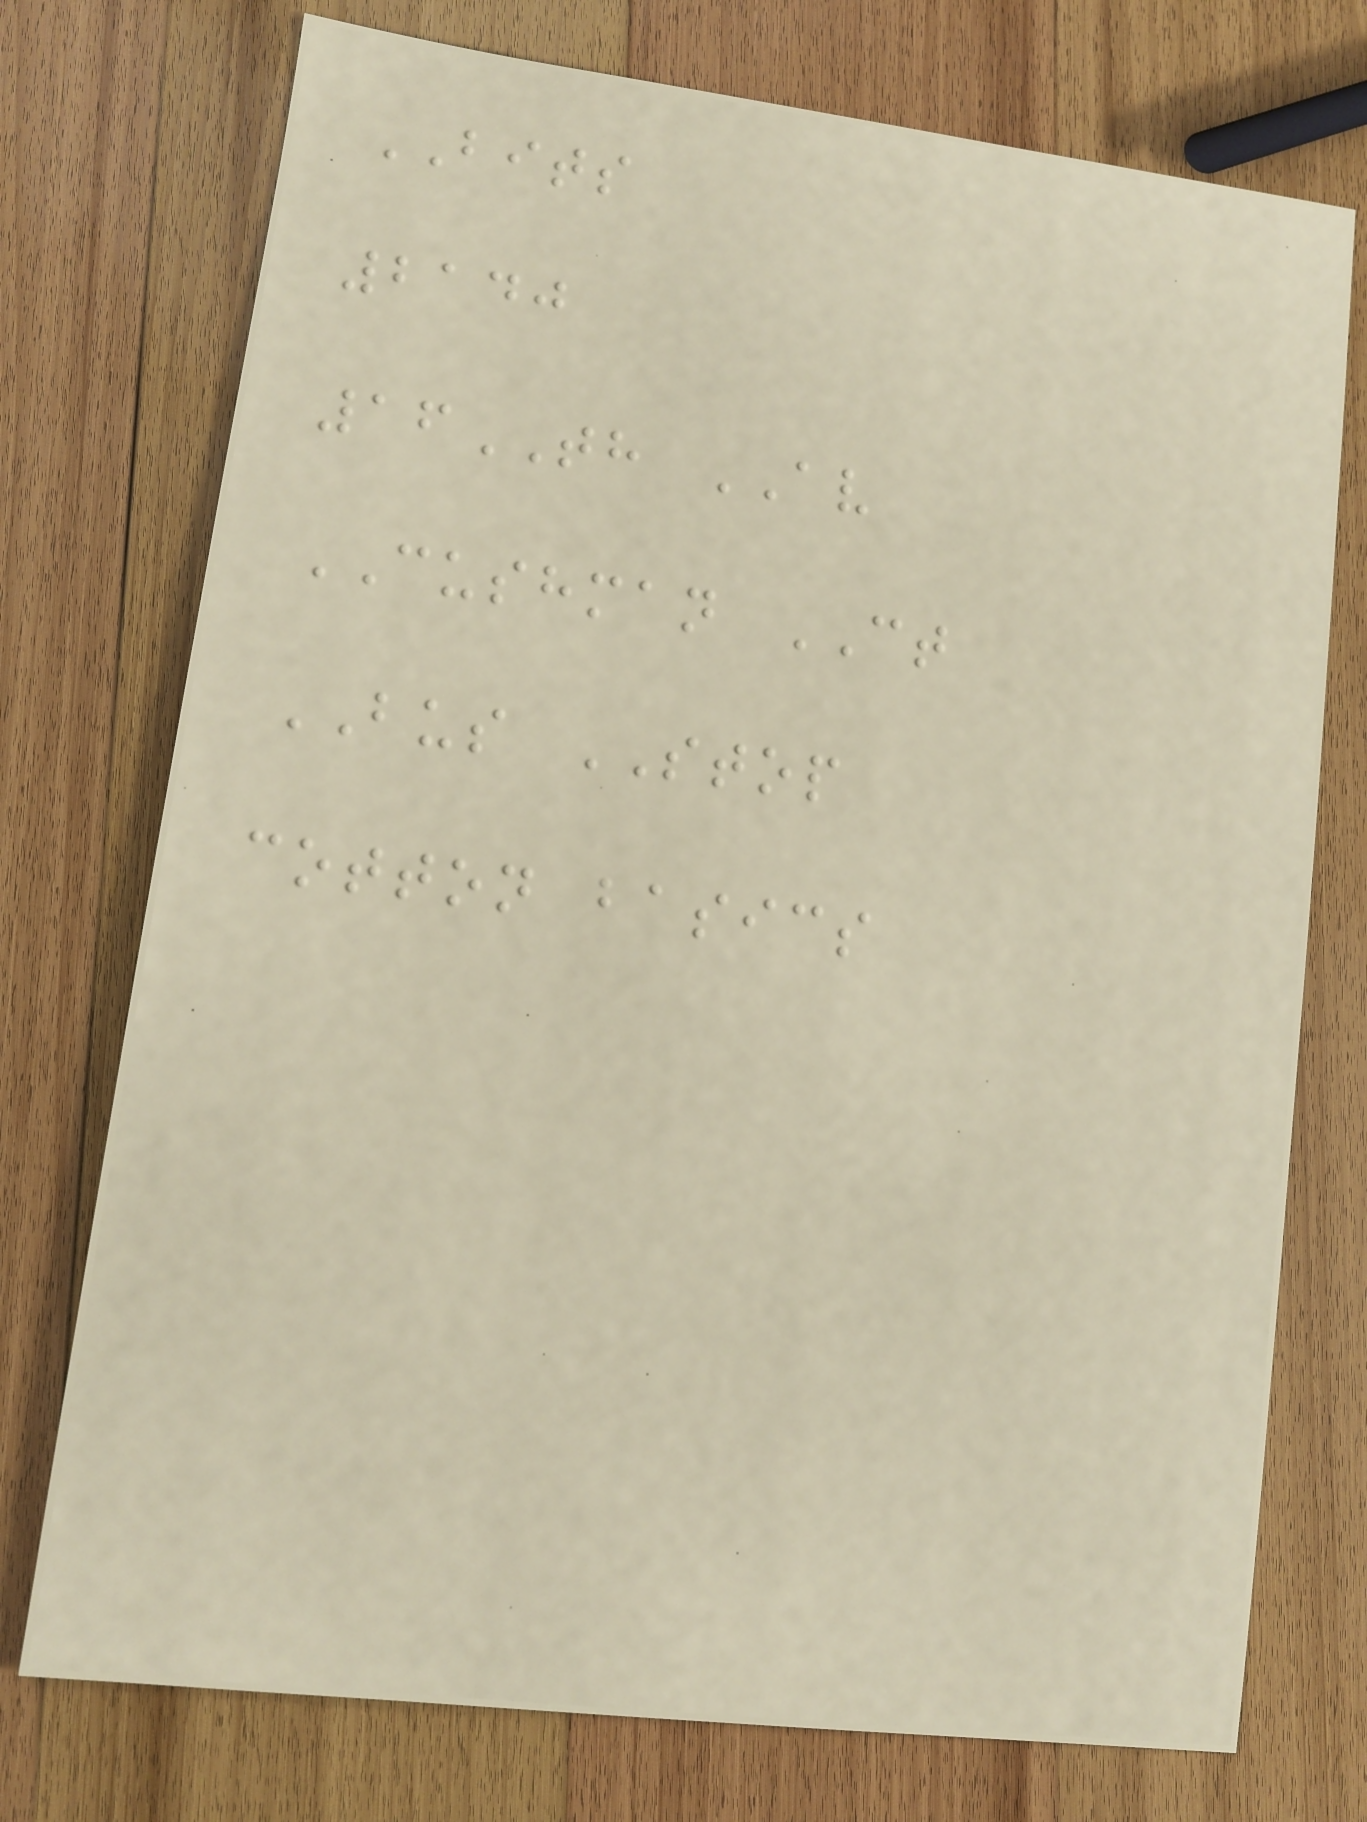BITS
2140
16TH AV
CUSHMAN CT
BUS STOP
cotton basics
